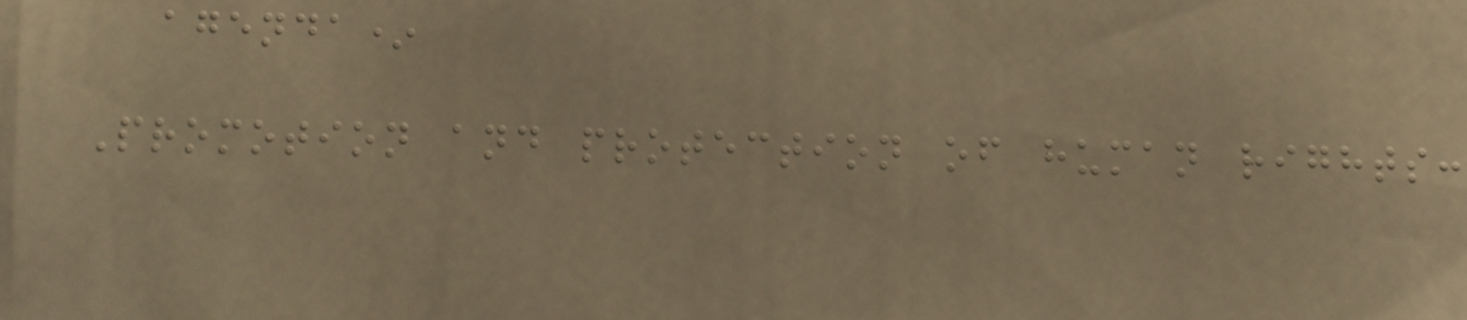agenda*
Promotion and protection of human rights:
